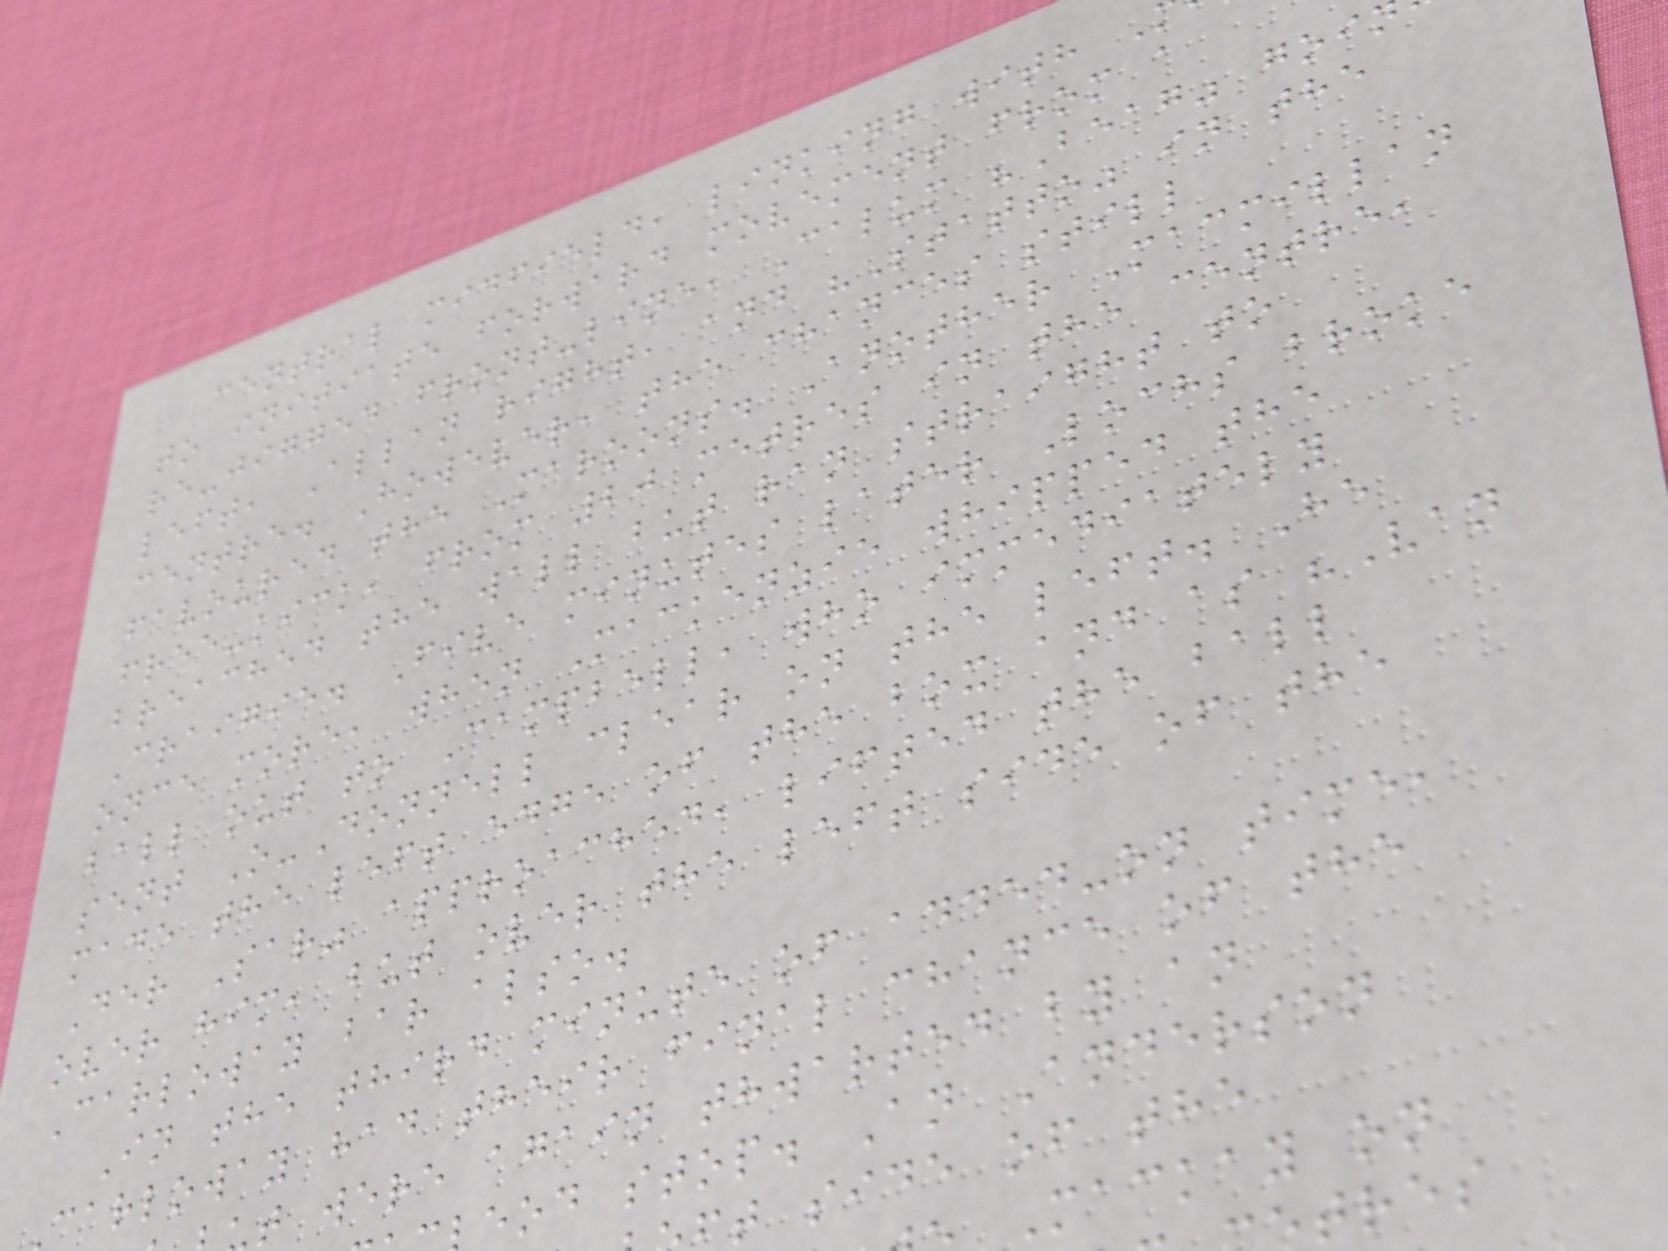central midfield, linking with
to initiate forward movement from a
re-jigged front-line, Calum "Beag" goi
left, Allan right, and "Statto" in the
centre. However, the chances still
favoured the Maroons. Another Macmillan
free-kick, from 20 metres in the centre,
breached the wall but ran straight to
Craigie. Five minutes later Lochs broke
once more, when Mackenzie whipped the
ball out to Campbell, who immediately
sent O-Donnell clear on the left. He
made the left edge of the box and as "Van
Der Sar" approached, lifted the ball
over him, but over the left side of the
Carloway bar also.
In the third minute of added-on time,
carloway had their final chance of the
t were again thwarted by an
eod stop. An Anderson
t side of the
Mackay on
